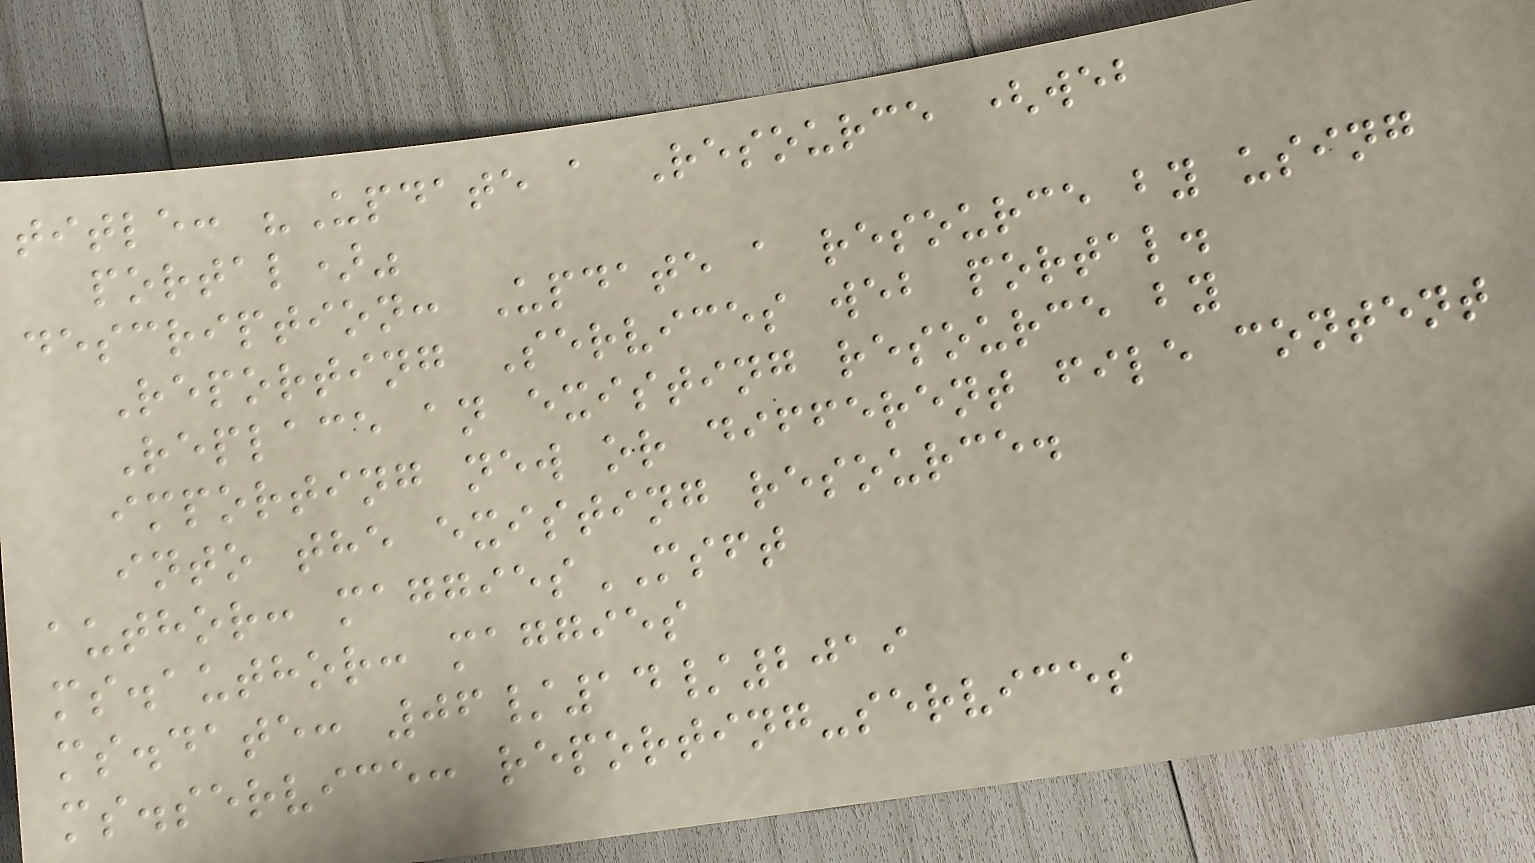title: "Update a Resource (web
portal)"
description: Update a resource by using
Reporting Services web portal.
Replace an existing resource by
importing new or different file content
into the existing resource.
author: maggiesMSFT
ms.author: maggies
ms.date: 06/14/2019
ms.service: reporting-services
